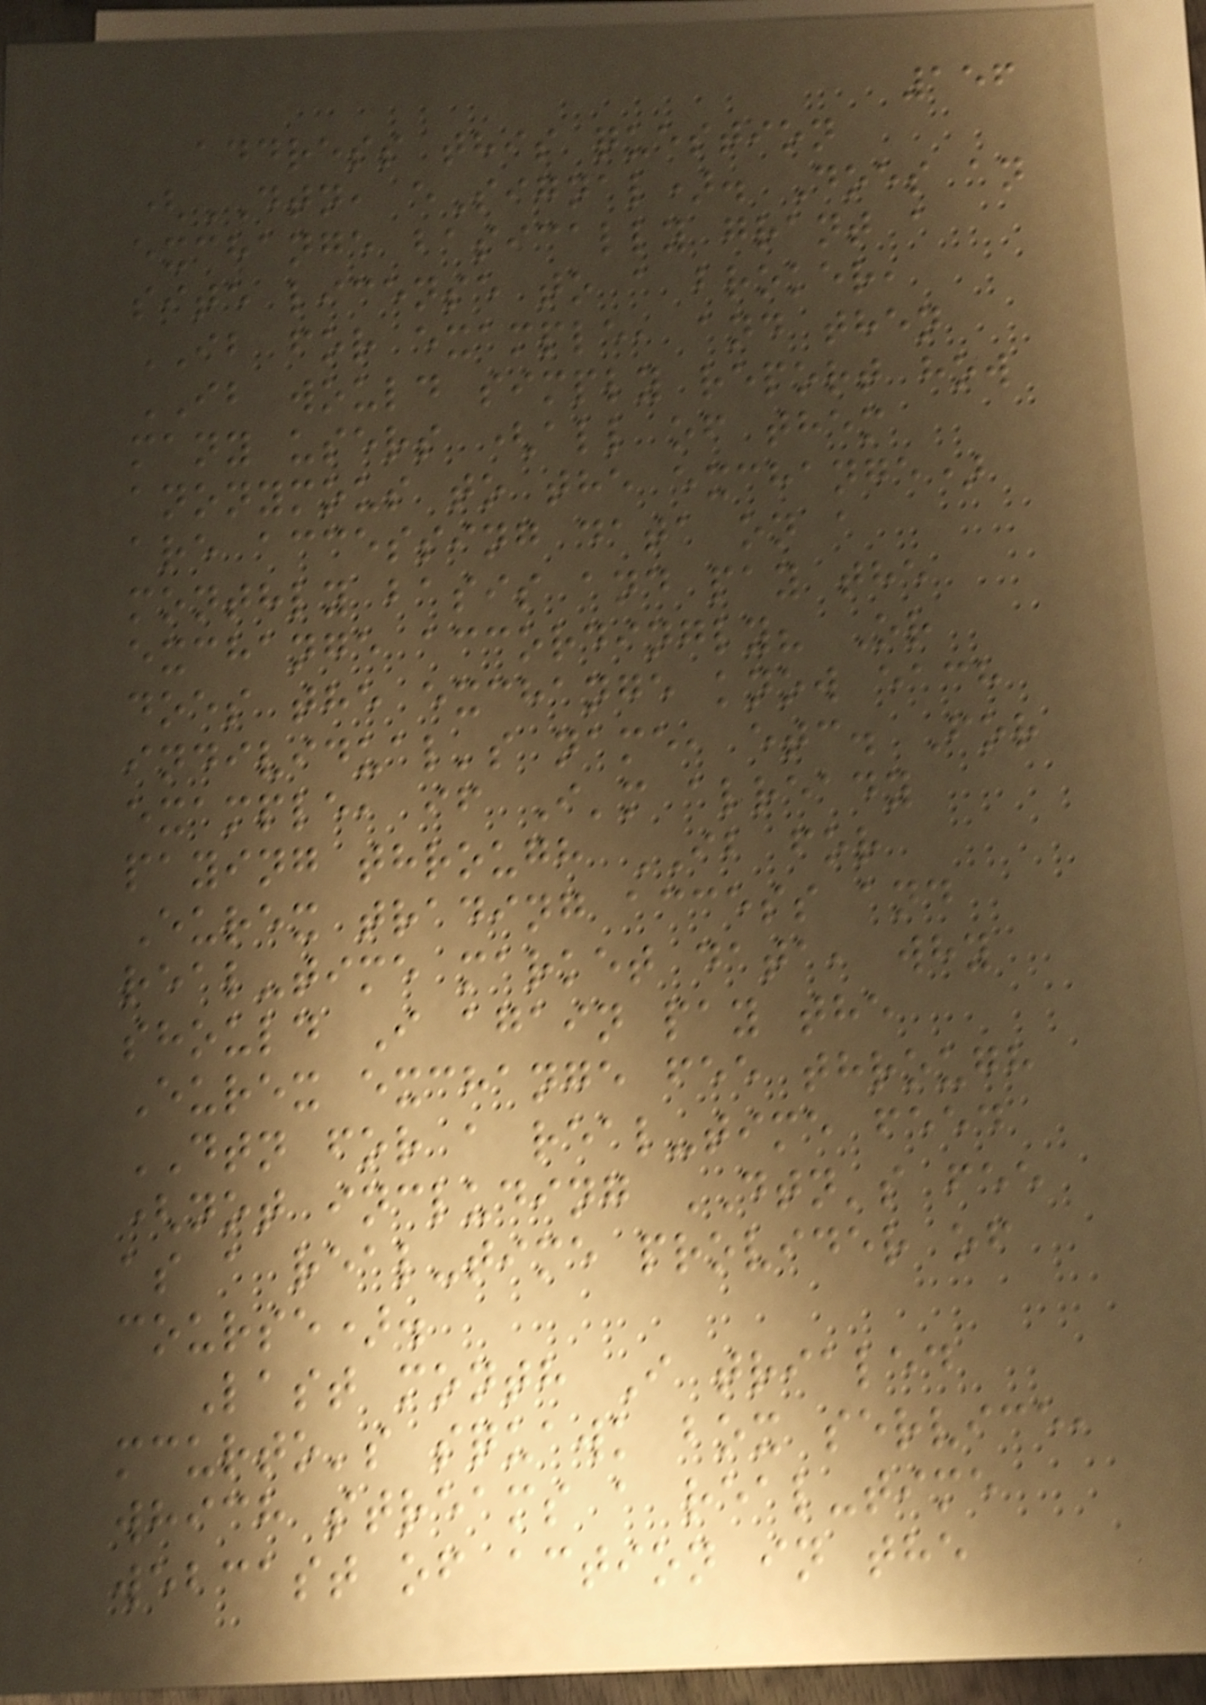156
address this question
(DTN, eSignal). Does an
exchange basically grant a
site license to a broker,
IB for example, and then
IB would simply report how
many users (all of them
anonymous to the exchange)
are accessing data on a
monthly basis and pay the
exchange accordingly? Or
does the exchange know each
individual's name, etc. For
example, if I'm already
paying through IB for
Eurex trading access and
real-time market data, why
should I again pay the
Eurex exchange fee through
DTN for a real-time feed
(not including DTN's fee
as a real-time provider of
course).
Last month I trialed
mcurto's squawk box service,
which streams a real-time
webcast of action in the
